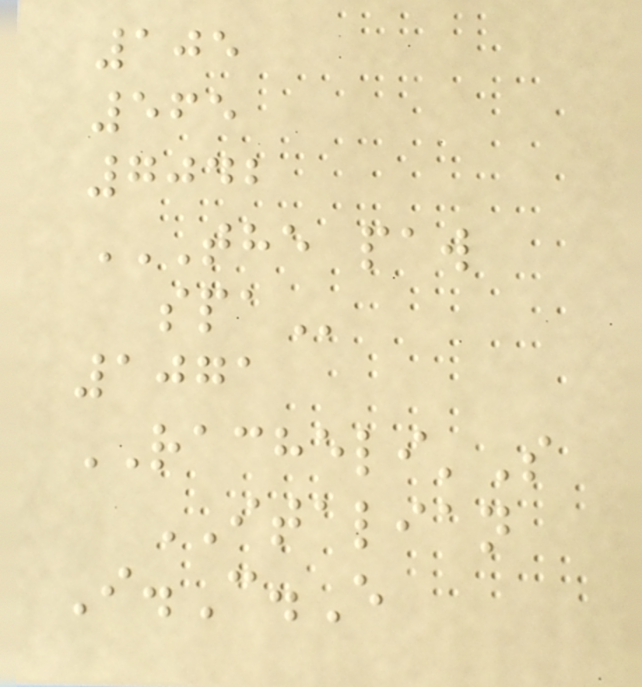105
565
7042
THE PAW
SPA
1071
RACHELI'S
ITALIAN
I.C.E
